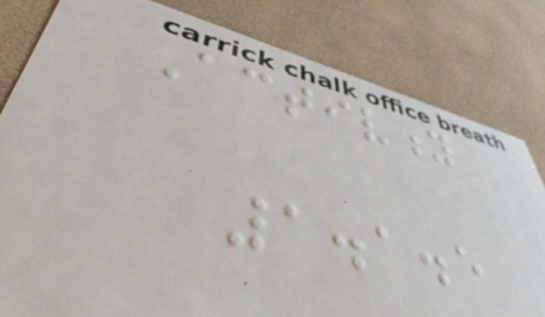Activity
1.1.5
